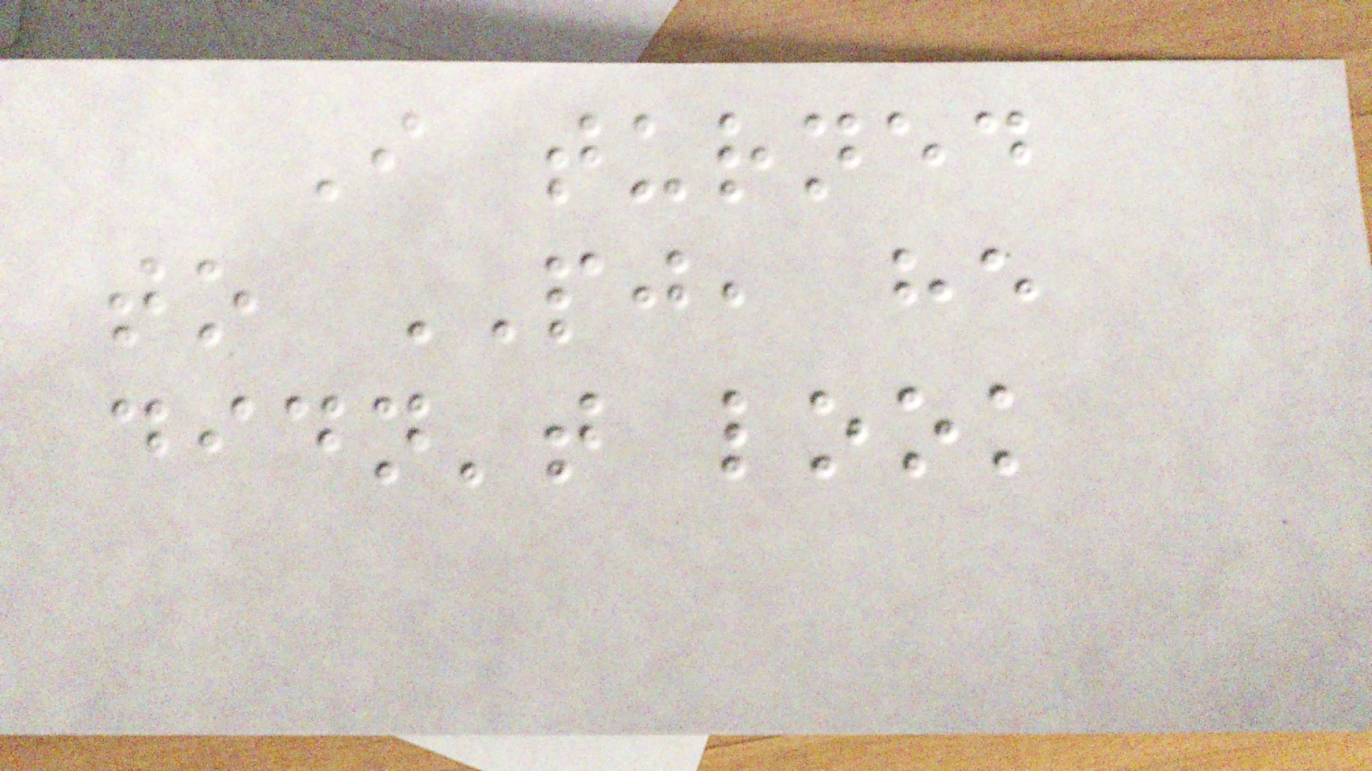I turned
to PJ, he
didn't look
